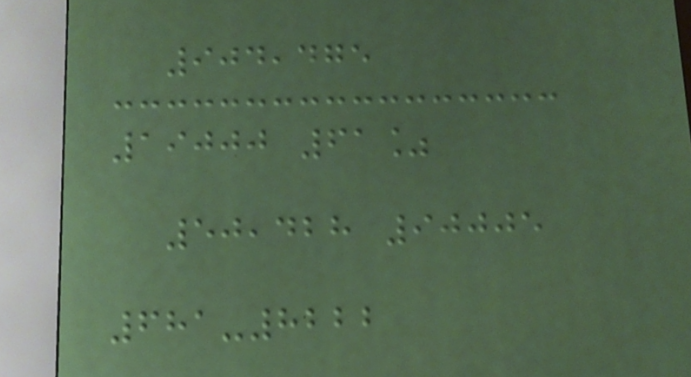904,475
19000 61%
50,428 90005
681-8222
